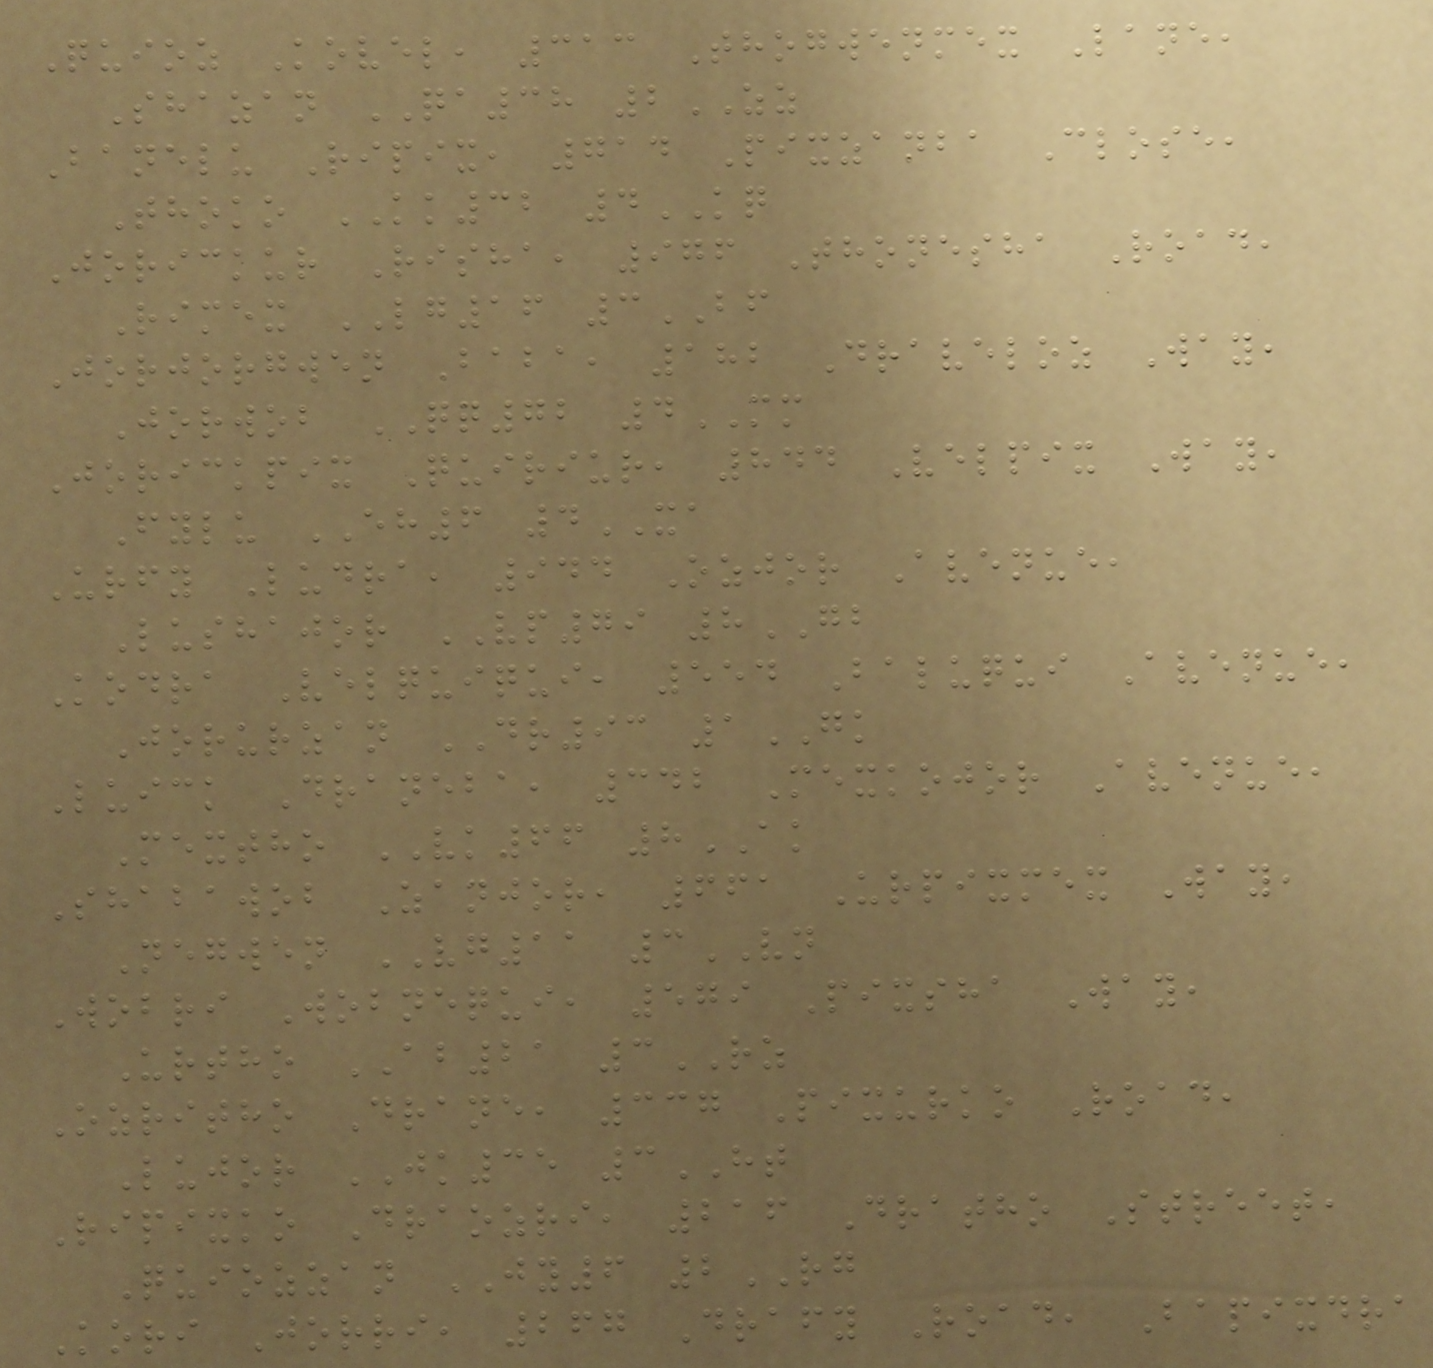Quioz Kovel, 313 Thogwenmex Lane,
Shazan QA38 2ZZ
Banelu Ripix, 714 Pixzanba Close,
Thoko KK32 4KQ
Jorickur Risha, 976 Thonesha Road,
Rimex LG16 3BF
Jorjorgwen Baba, 182 Draveloz Way,
Jorwob QQ72 4MM
Jorickpix Quiriur, 844 Velpix Way,
Fylu EH6 4XA
Urfy Ludra, 944 Ozjor Avenue,
Lushajor VP79 8GB
Kodra Velquiqui, 554 Baluqui Avenue,
Jorurzan DR93 1GK
Luick Draneba, 342 Mexkojor Avenue,
Mextho VK66 8AK
Shabawob Zanjor, 661 Urpixmex Way,
Negwen VG11 3VN
Wobri Wobnequi, 579 Pixsha Way,
Urtho AB21 3RZ
Ozritho Drane, 337 Pixurko Road,
Lujor JK35 3HT
Ripixko Draozri, 216 Dratho Street,
Quiozzan JY6 2RG
Kori Jorri, 267 Drafy Road, Bapixdra
